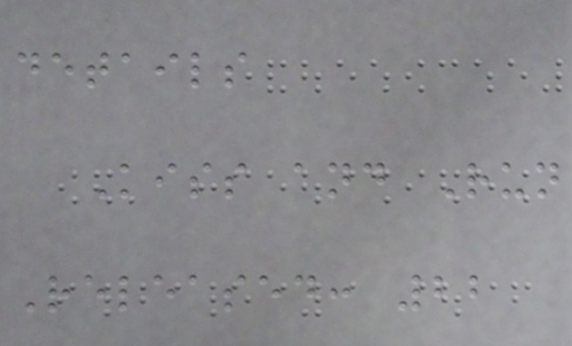details
Kiss and Run
Released: 22
